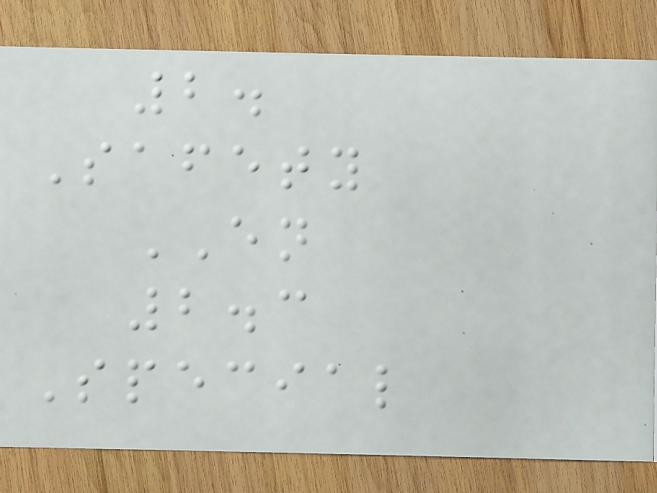2.
Safety
EN
2.3
Special
